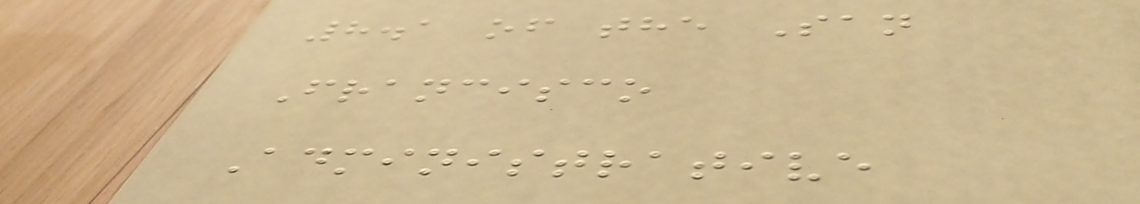8.1 of the San
Francisco
Administrative
